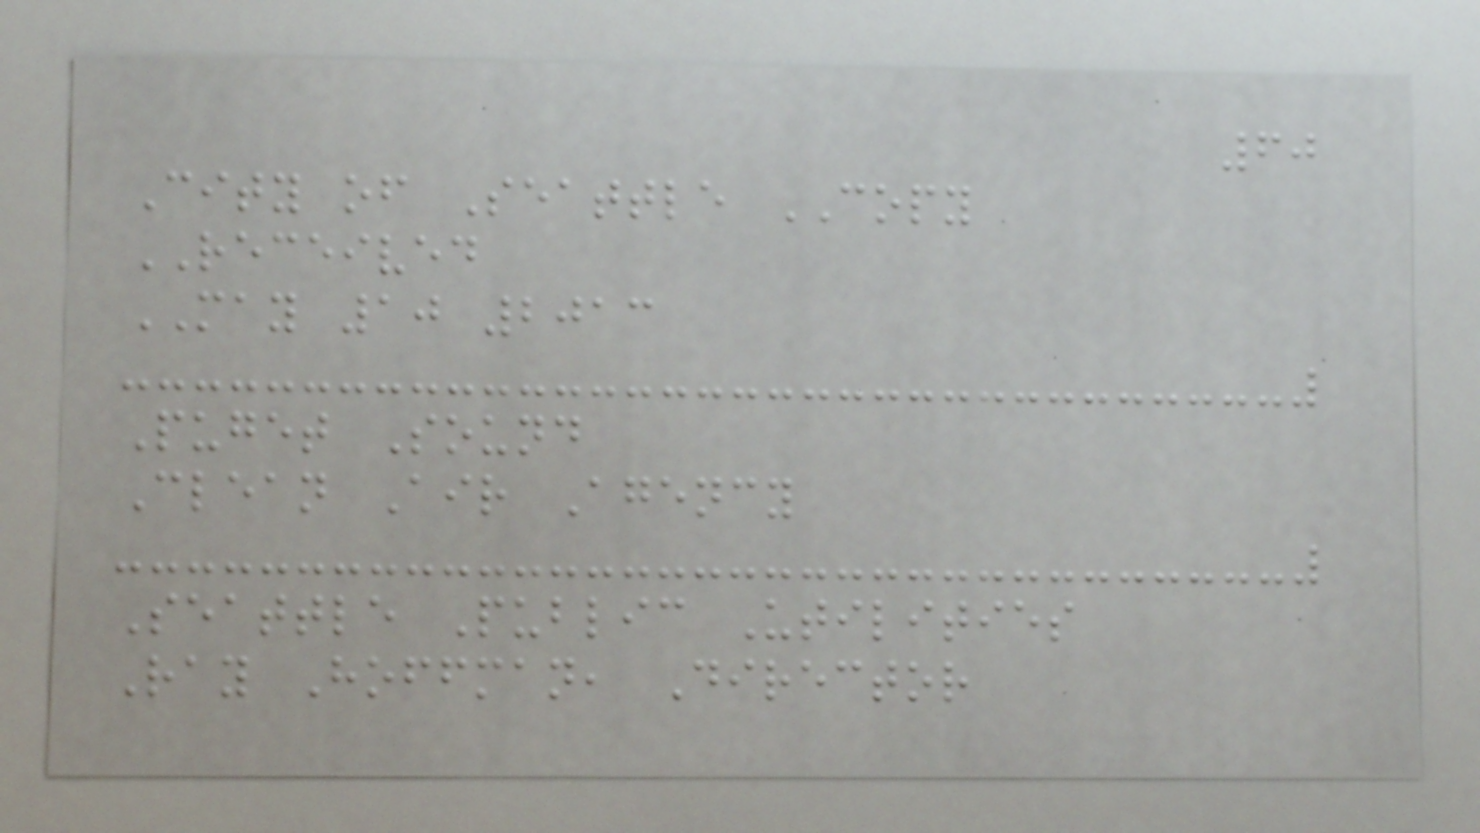60
City of Seattle COPY
RECEIVED
MAY 10 2013
Puget Sound
Clean Air Agency
Seattle Public Utilities
Ray Hoffman, Director
